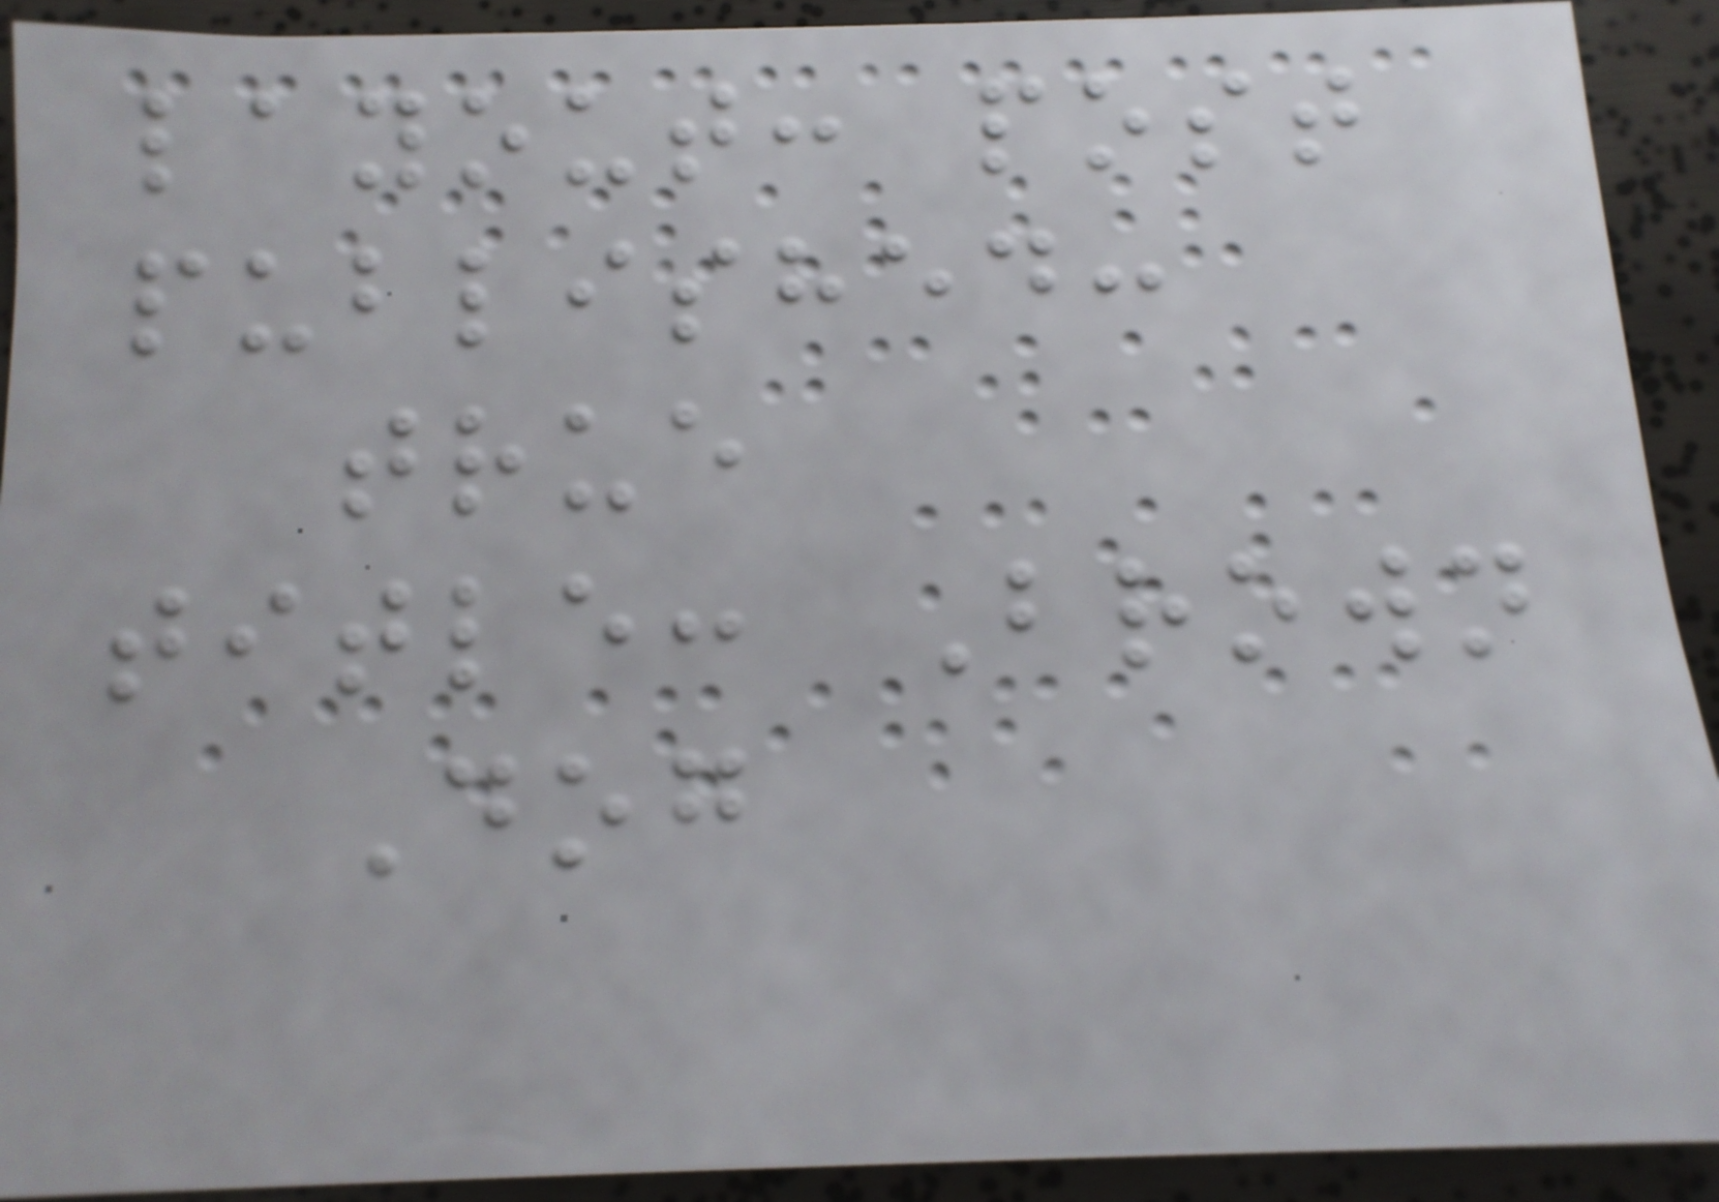layout: post
published:
true
title: Brown
Dog
